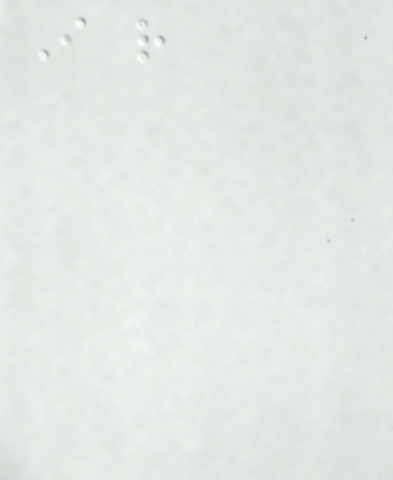I rather
